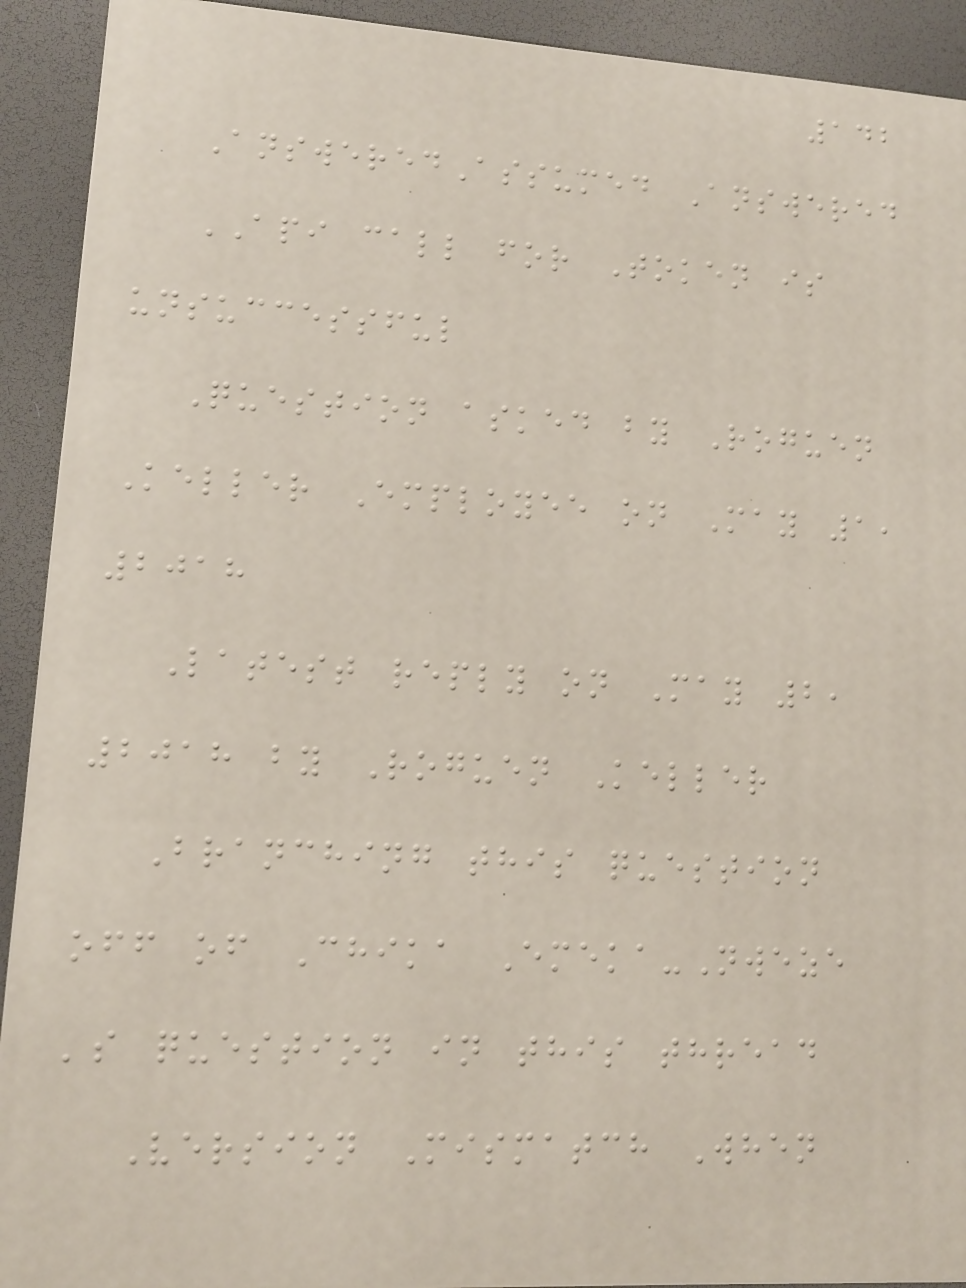142
AnsweredAssumed Answered
API call for Token is
unsuccessful
Question asked by Roguen
Keller Employee on May 1,
2018
Latest reply on May 2,
2018 by Roguen Keller
Branching this question
off of Chika Emeka-Nweze
's question in this thread
Version Mismatch When
